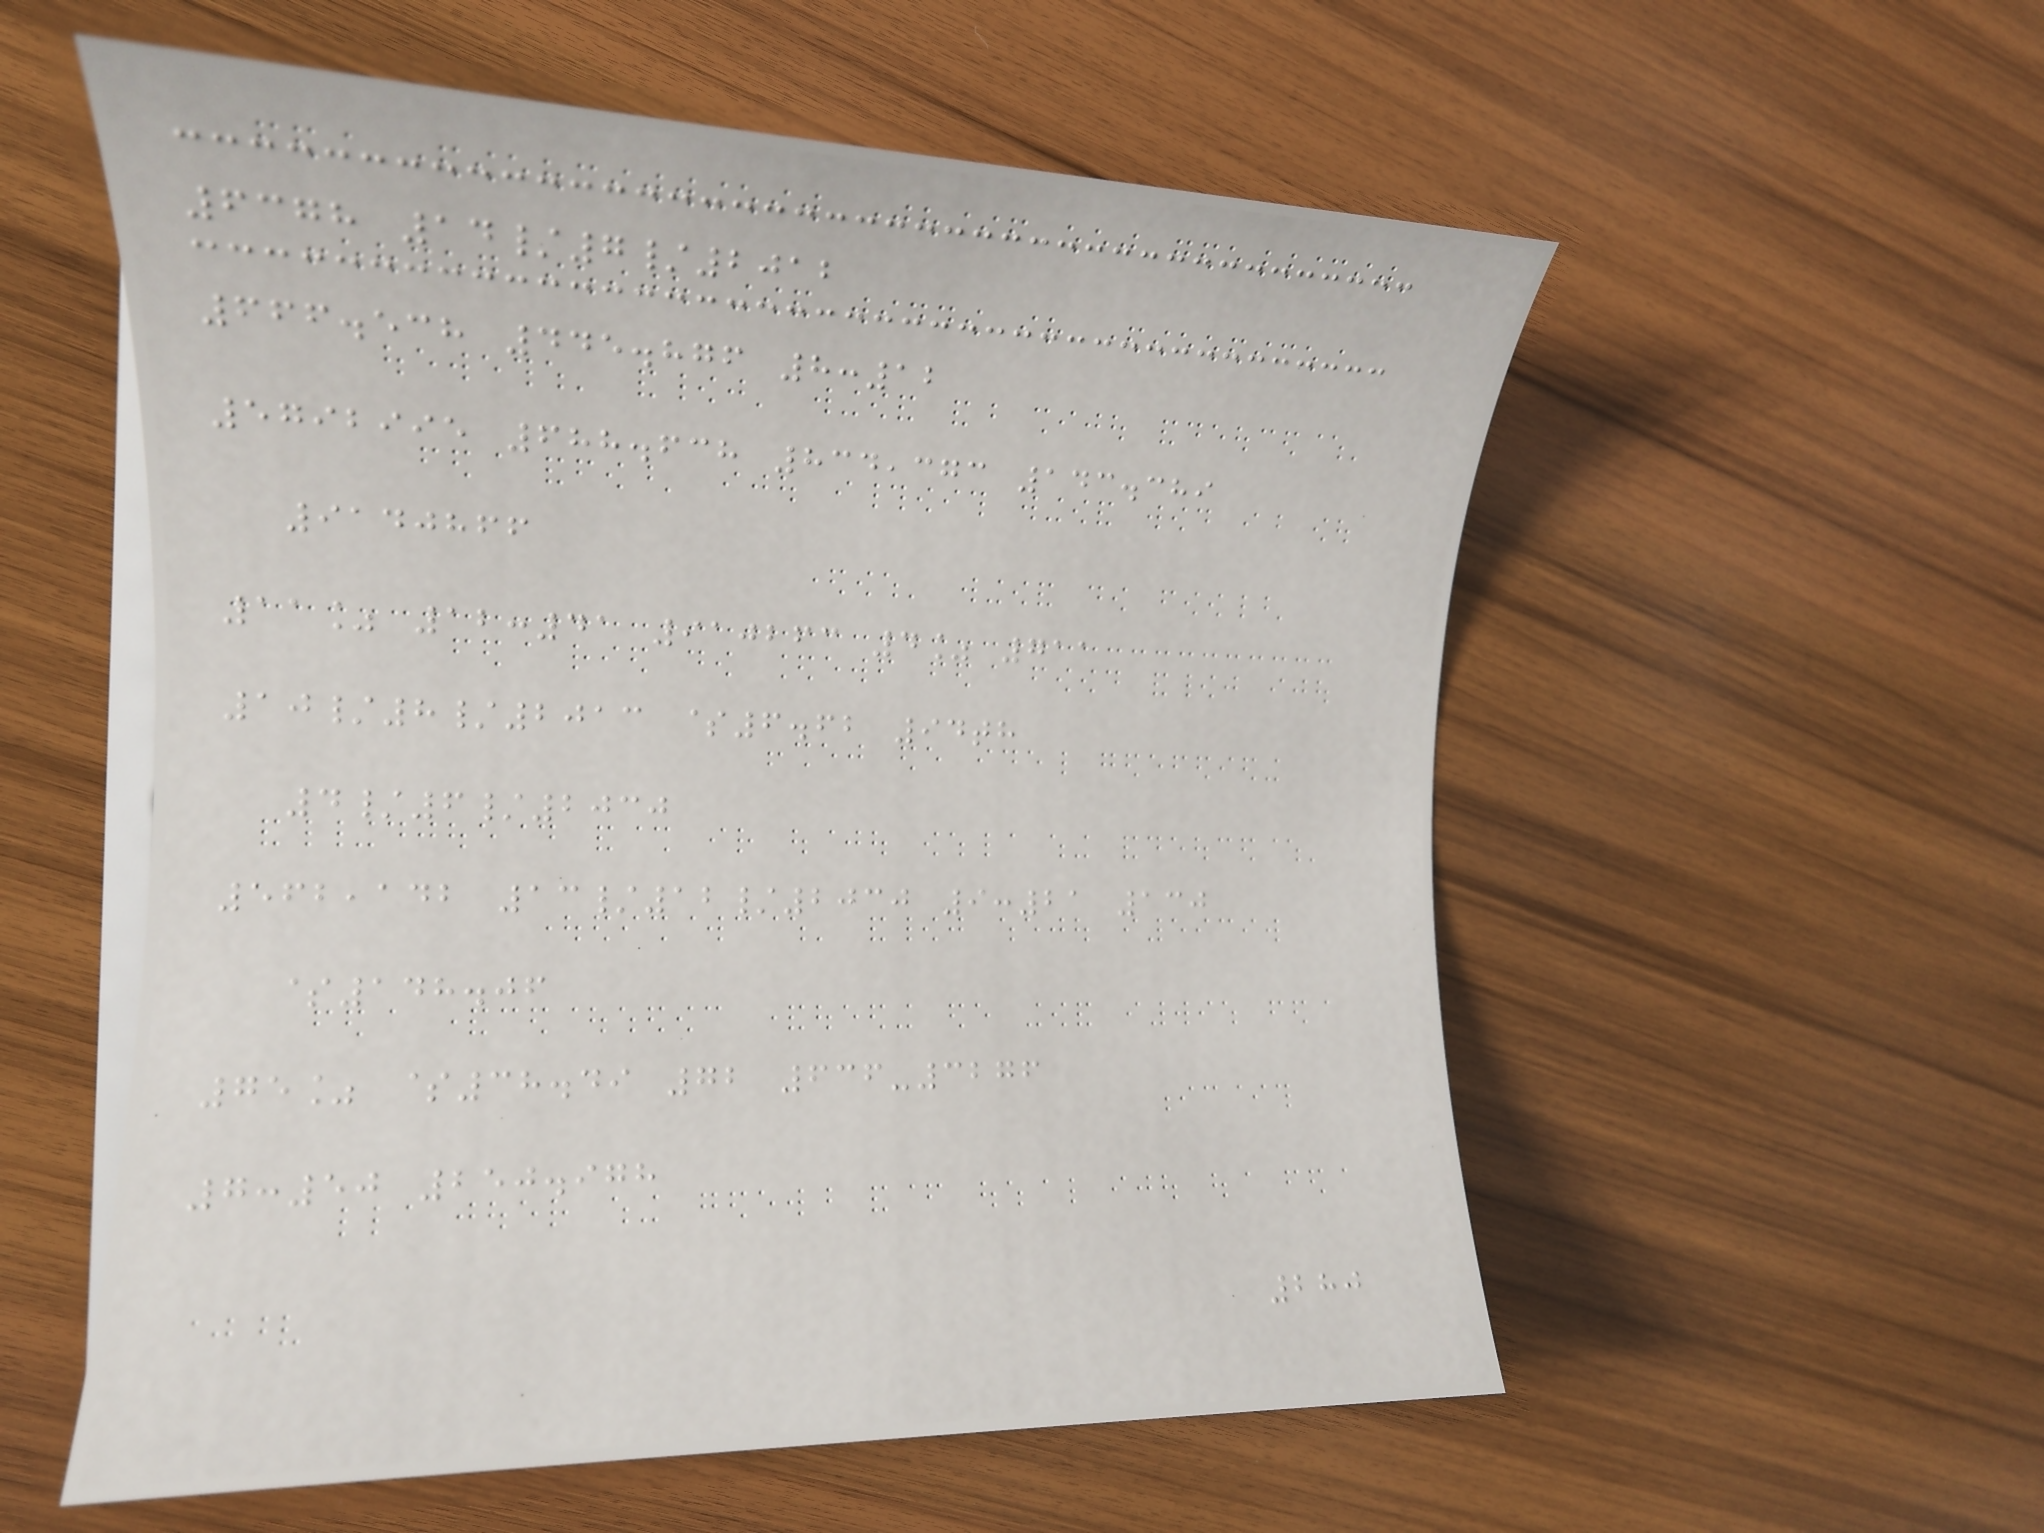6378 14/7/2012
666.538 445.876 8:12
5792995 688.638 834,373 143.389
9140866
11% 12:41 910263 4% 711
10/8/2013 $6.62 94th
4/6/2030
562,142 13/12/2030 9:21 130
$148.06
75% $38.49 72 636-3276
7:50 250.978
280
